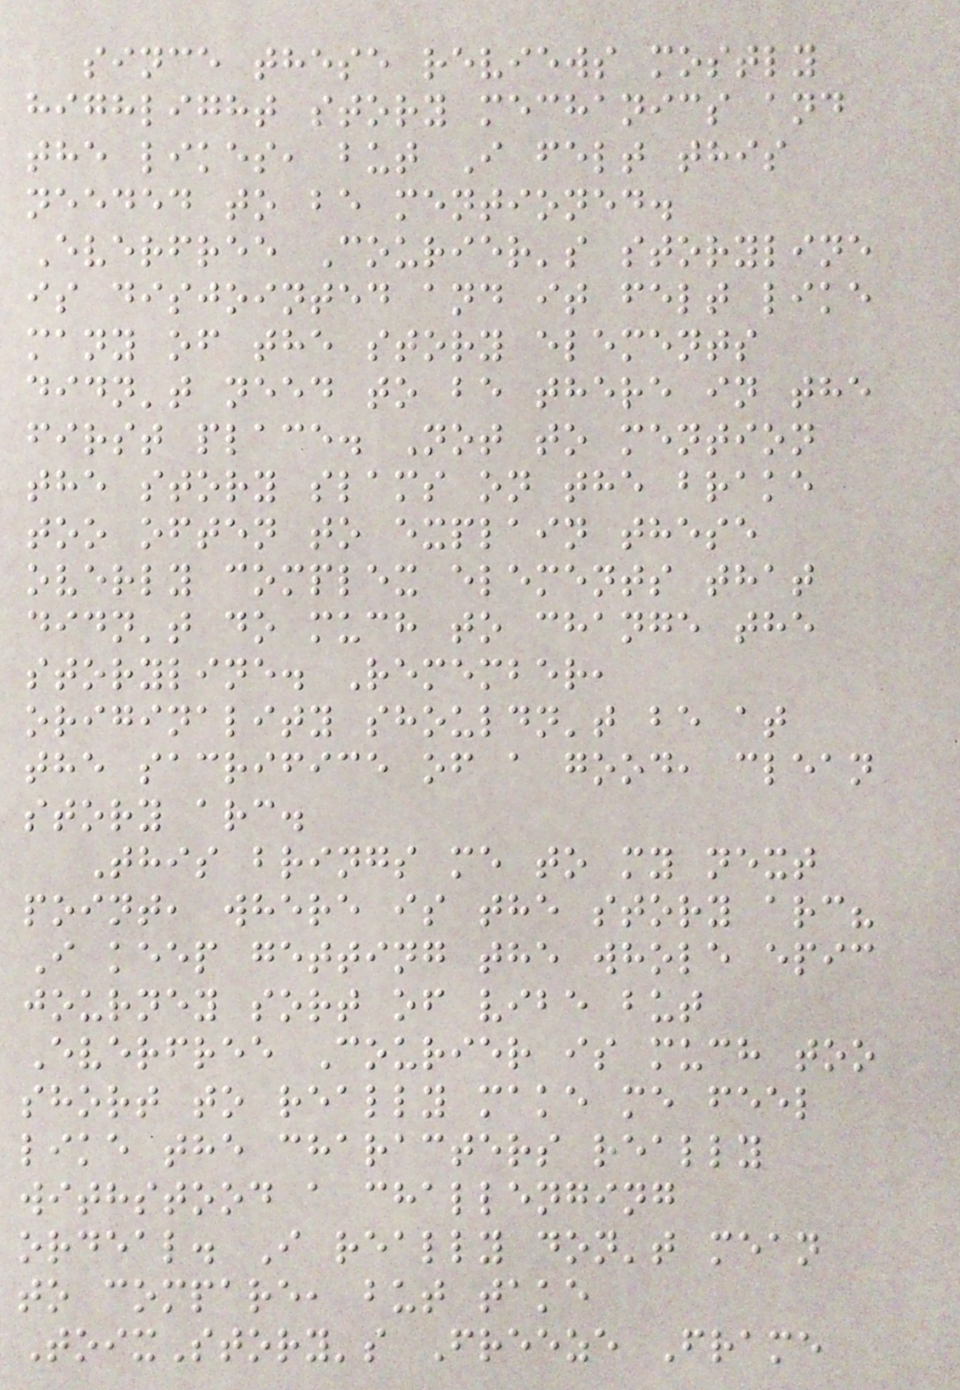since these reviews mostly
highlight story mechanics and
the likes, but I felt this
needed to be mentioned.
Everfree Courier's storyline
is disjointed and it felt like
many of the story elements
didn't need to be there in the
first place. Not to mention
the story slams on the brake
too often to explain these
overly complex elements that
didn't do much to change the
storyline. Remember,
originality shouldn't be at
the sacrifice of a good, clean
story arc.
This brings me to my next
point, where is the story arc?
I keep getting the whole epic
journey sort of vibe but
Everfree Courier is much too
short to really make me feel
like the characters really
withstood a challenging
ordeal. I really don't mean
to compare, but take
ToixStory's Freeze Frame
